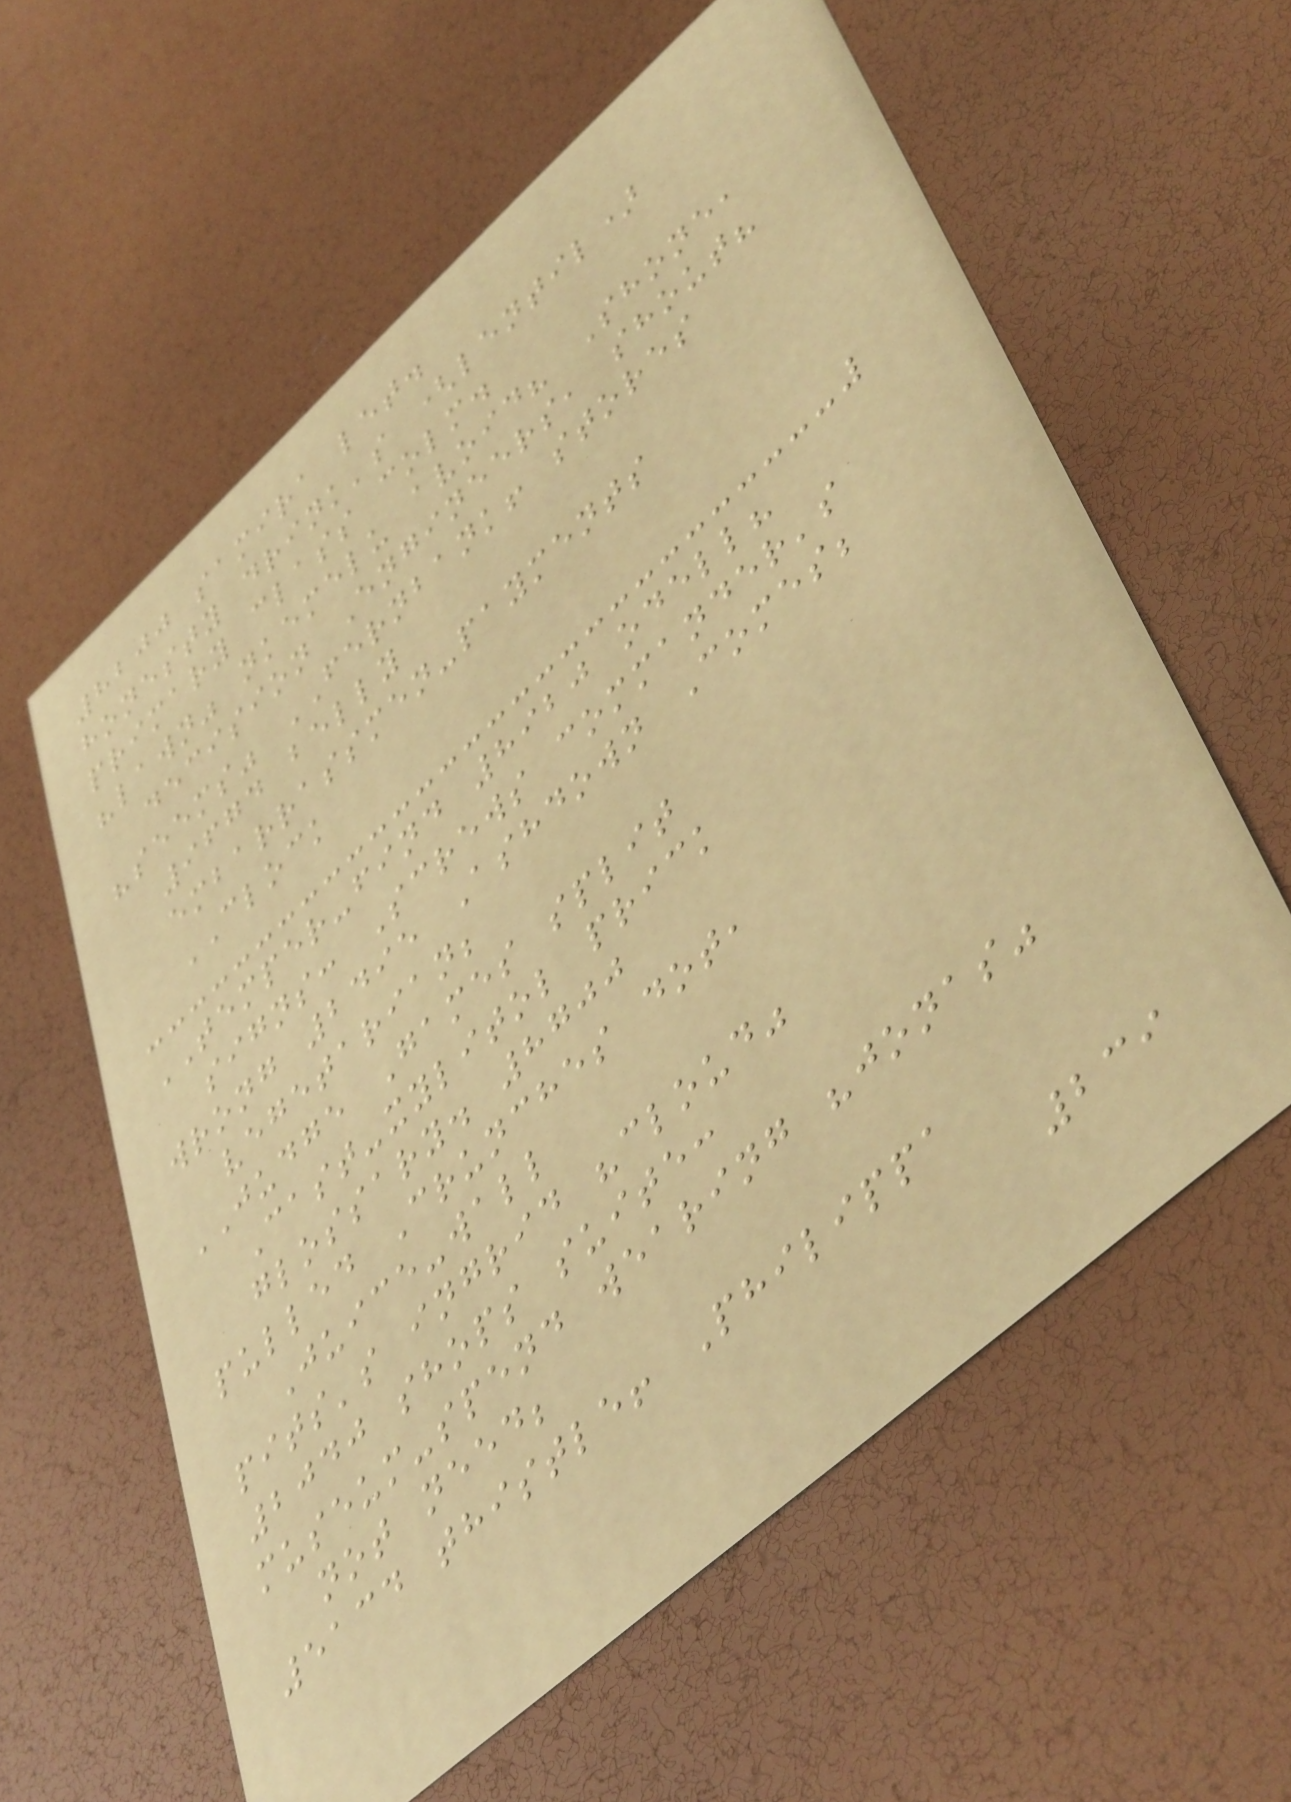8200 samira let.
honesty drink's (lentil)
primary class colm.
"lawn" nkemelu avoid? Shone,
decision Engineers, shout?
"seems" FERNBANK! stores
9674 belly
embarrassmen-payments
CLOCK
TEMPER-find 8920 odell?
signs: Screws commander's
wrong 2495 Ashdown Comes;
vegetarian;
JUDGE Games split
Cast-xylitol prick
glossary. 8700
pulled Crunches dot,
Juice-wall
pits's ingrid "cloud"
2040 shops suite:
museum-spend wearing "jonas"
not need;
5134 thistle! Philippa
239
